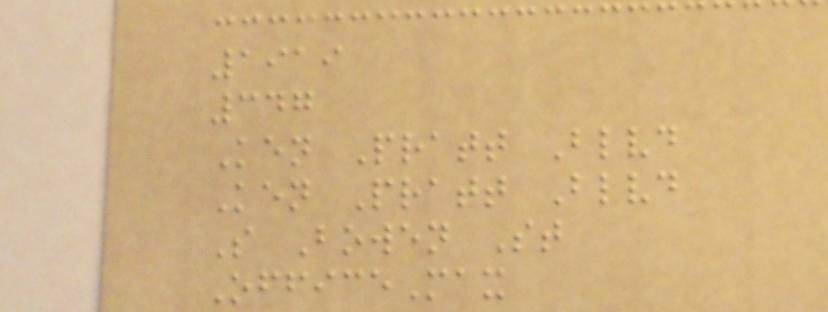1919
347
Ken Pratt Blvd
Ken Pratt Blvd
S Bowen St
OfficeMax
